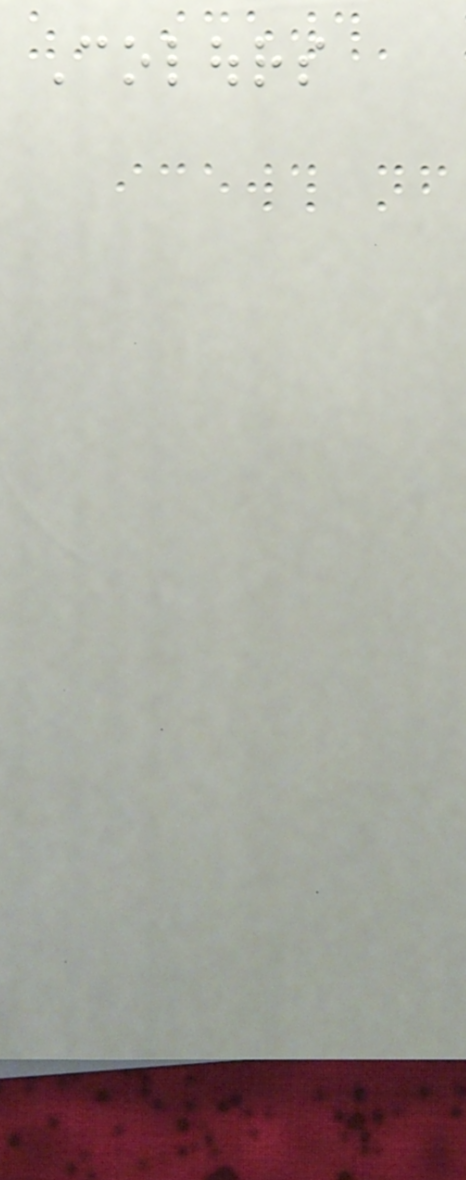Colours
